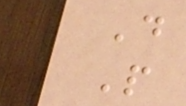D
P
